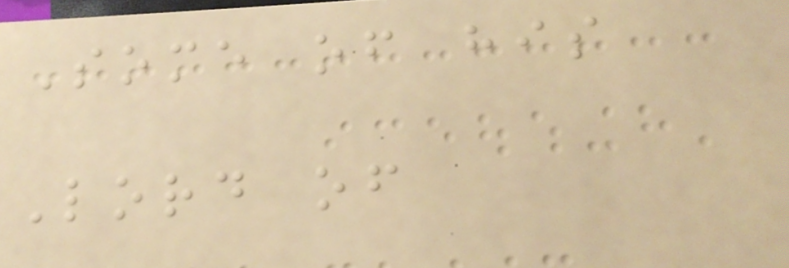Some of his
Lord of
